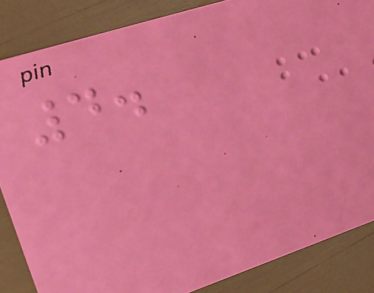4.
